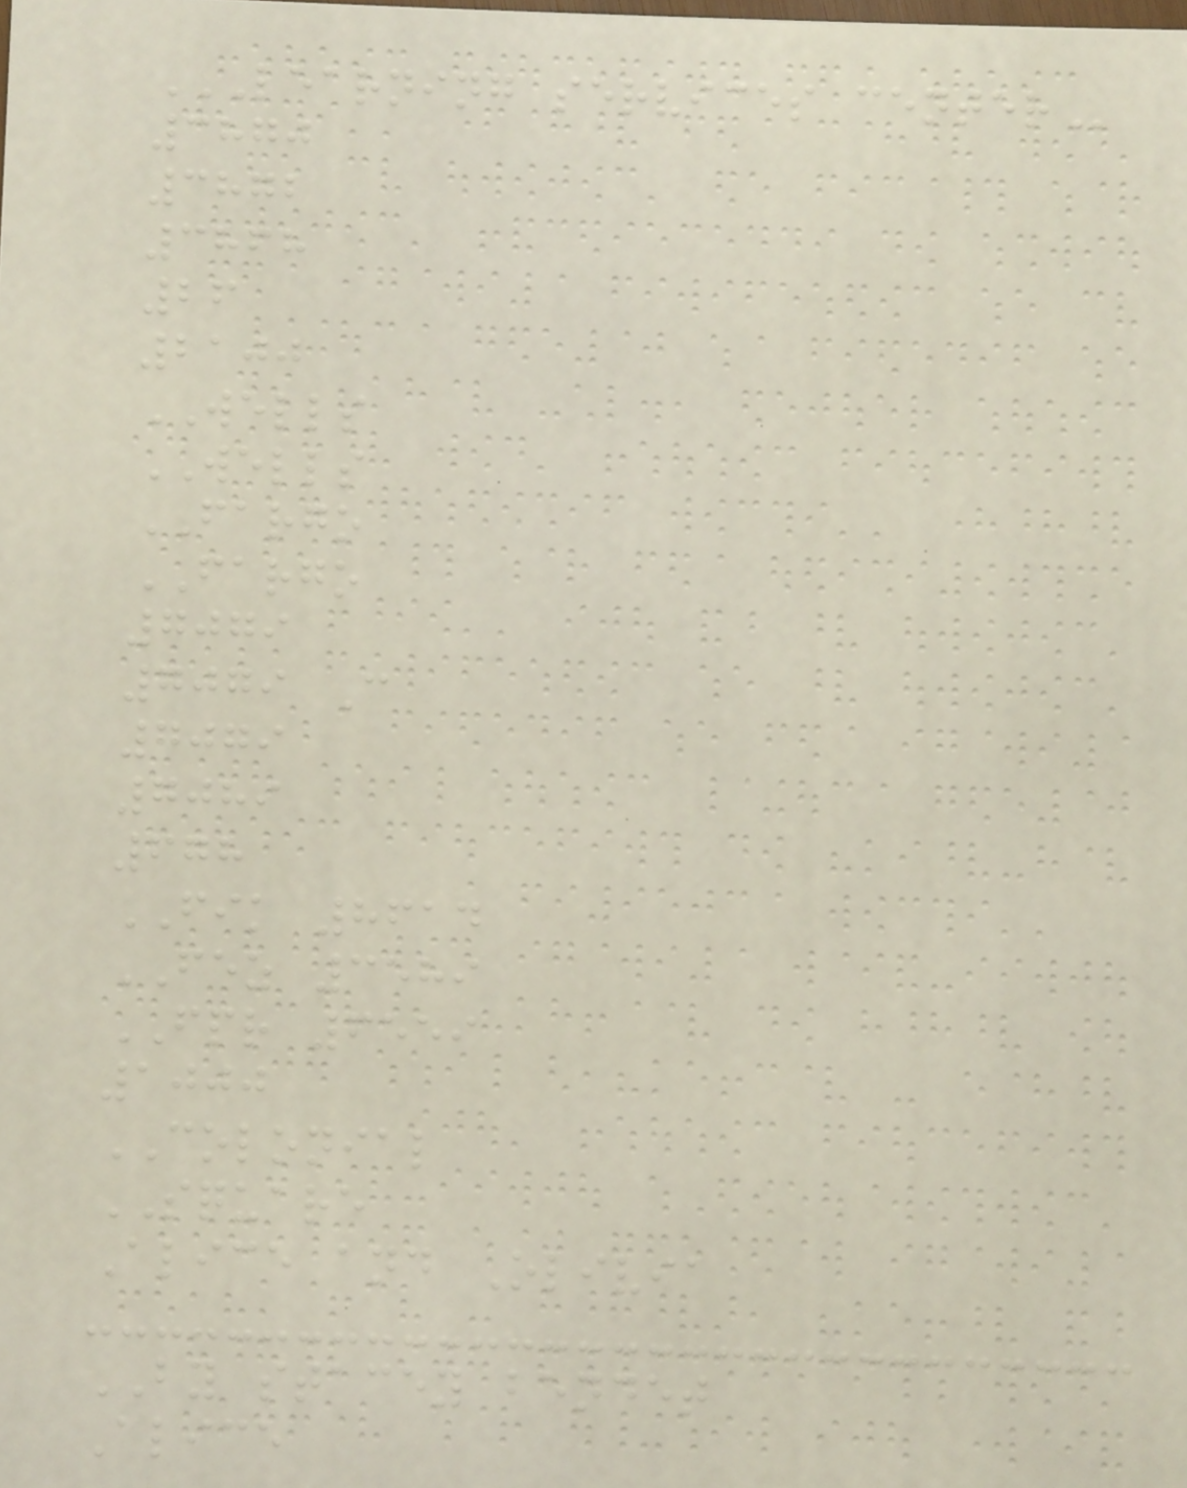LEARNING SERVICES CENTER
3870
3872
3868
26
2100
WELLS
WELLS
FARGO
FARGO
7079
7079 C
7079
7089
678
FIK 8614
FEZ 3589
FPR 6559
1000
COLONIAL
SQUARE
Alice and Olivia
BY stacey bendet
Alice
